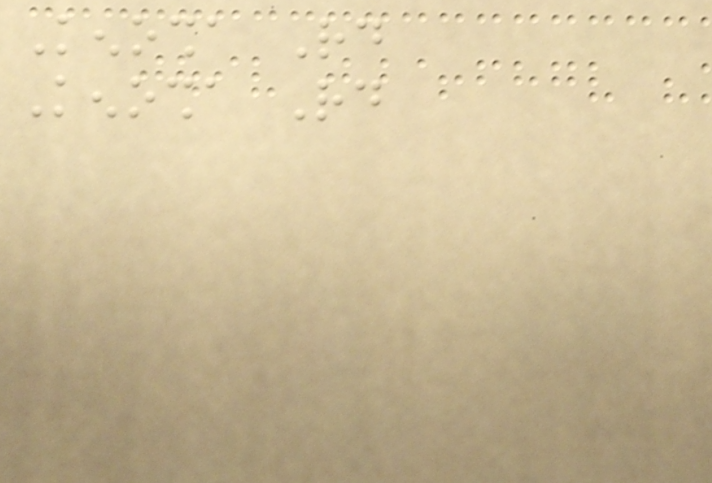Kenosha Rd
Kenosha Rd
